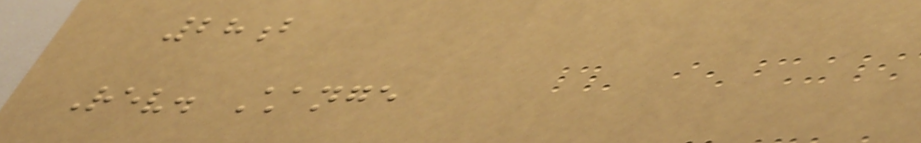28b
Rev. Change
